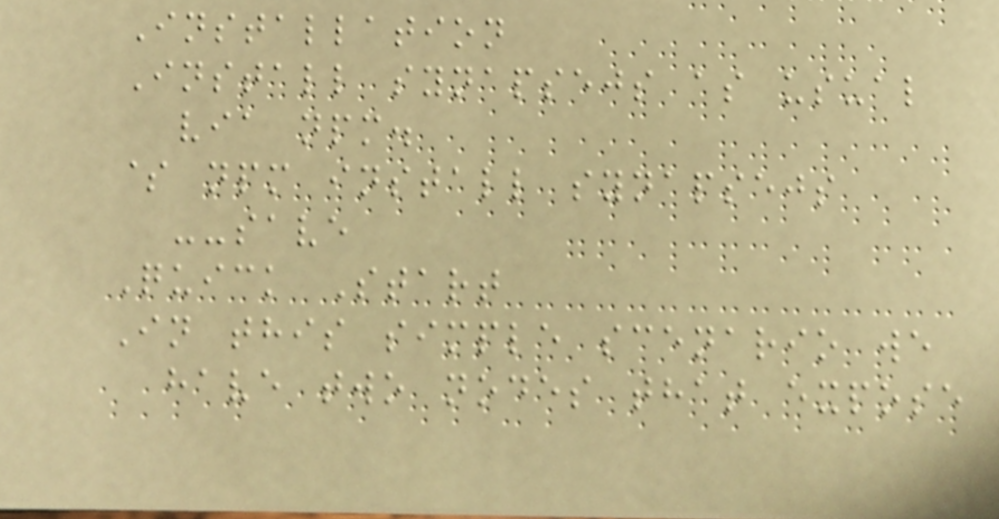Installation
Install synapsejs as usual
via npm.
$ npm install synapsejs
--save
Quick Start
In this simple scenario we
have two nodes that expose
